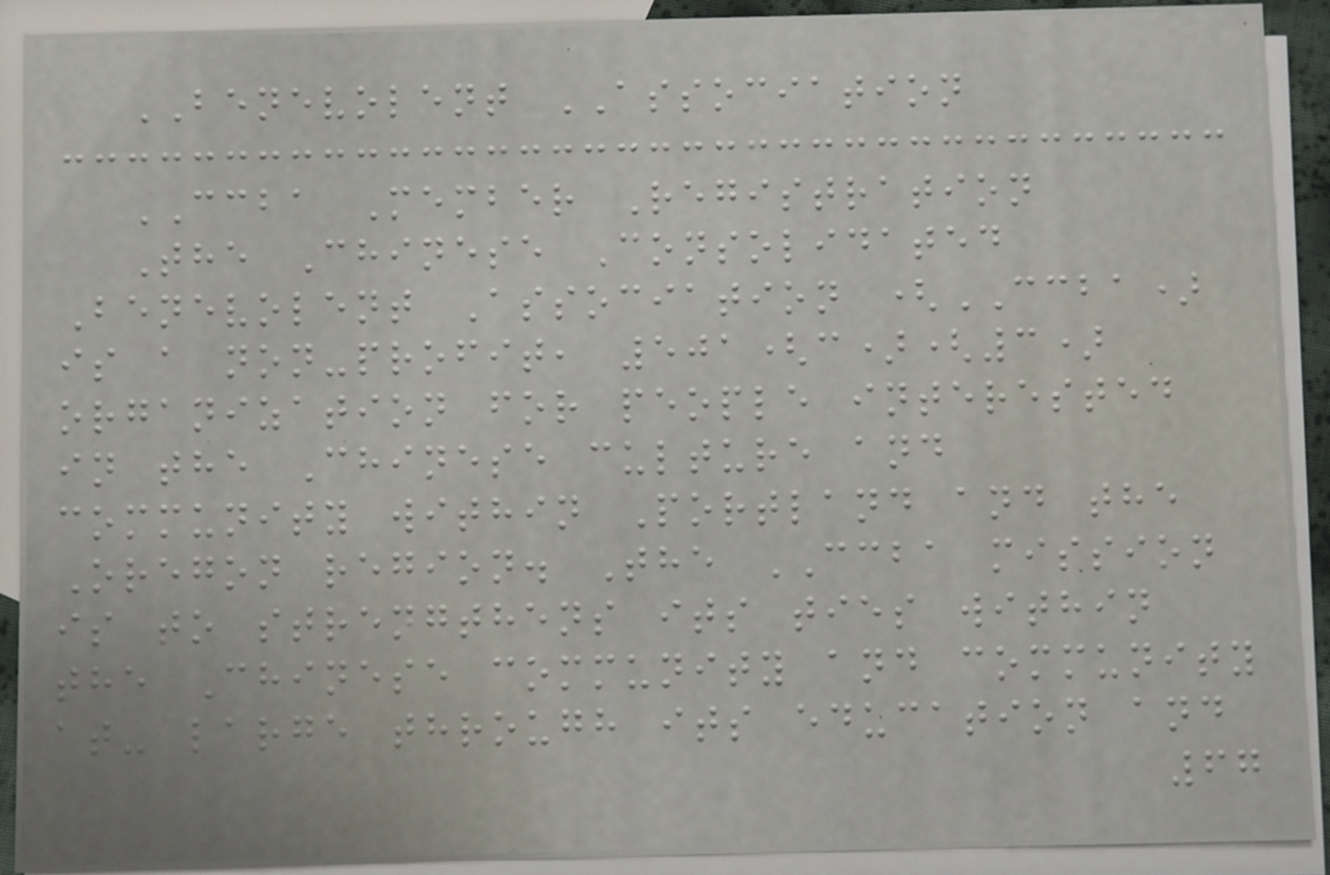BENEVOLENT ASSOCIATION
CCBA Member Registration
The Chinese Consolidated
Benevolent Association (CCBA)
is a non-profit, 501(c)(3)
organization for people interested
in the Chinese culture and
community within Portland and the
Oregon region. The CCBA mission
is to strengthens its ties within
the Chinese community and community
at- large through its education and
67
